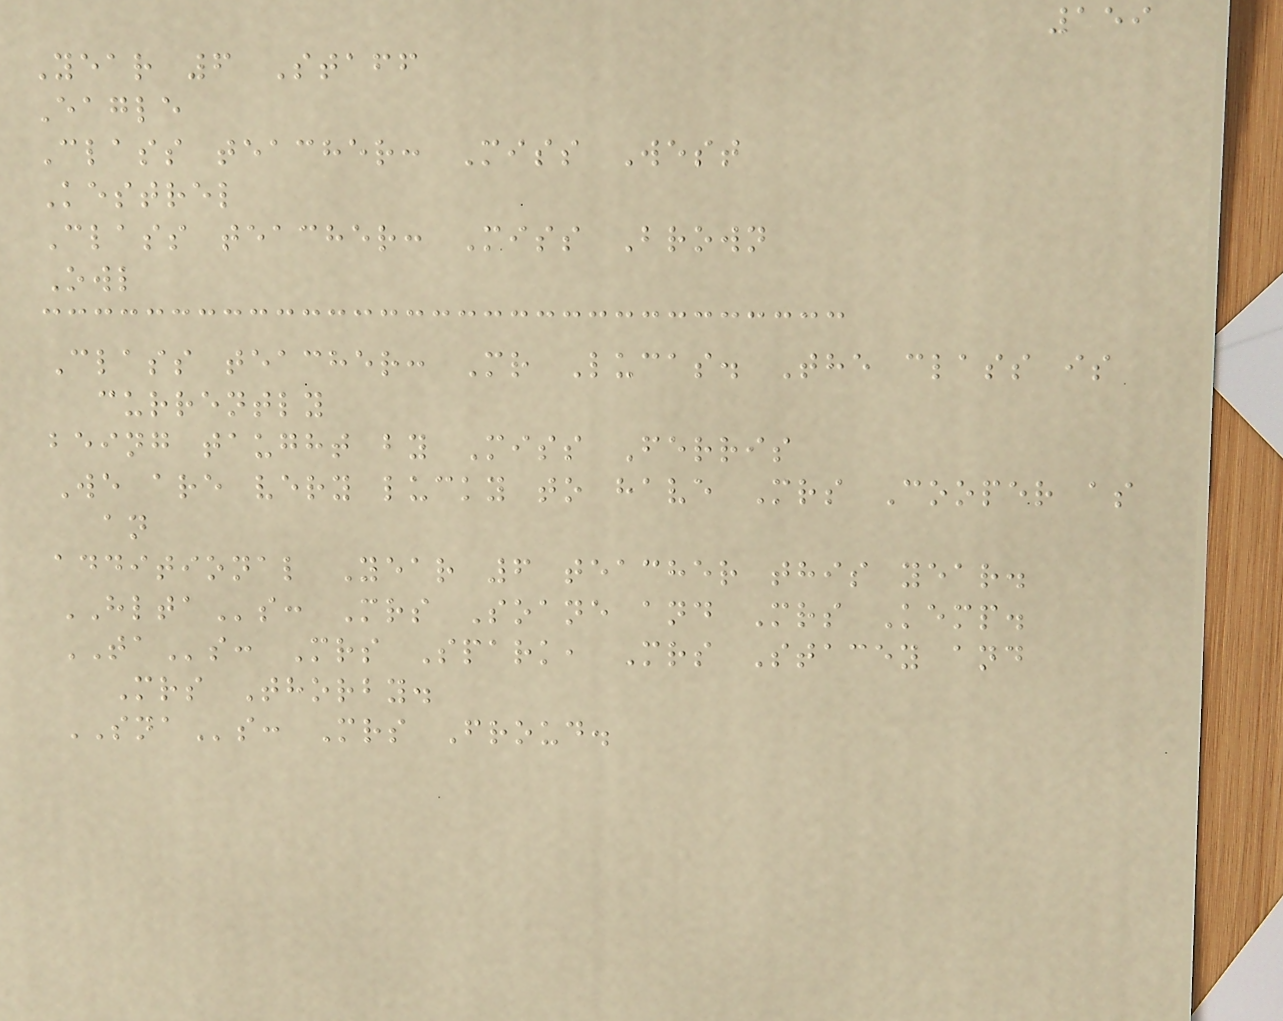159
Year 6 Staff
Eagle
Class teacher: Miss West
Kestrel
Class teacher: Miss Brown
Owl
Class teacher: Mr Lucas. The class is
currently
being taught by Miss Ferris
We are very lucky to have Mrs Cooper as
an
additional Year 6 teacher this year.
HLTAs: Mrs Soane and Mrs Kemp.
TAs: Mrs Spark, Mrs Stacey and
Mrs Thorby.
SNAs: Mrs Froud.
